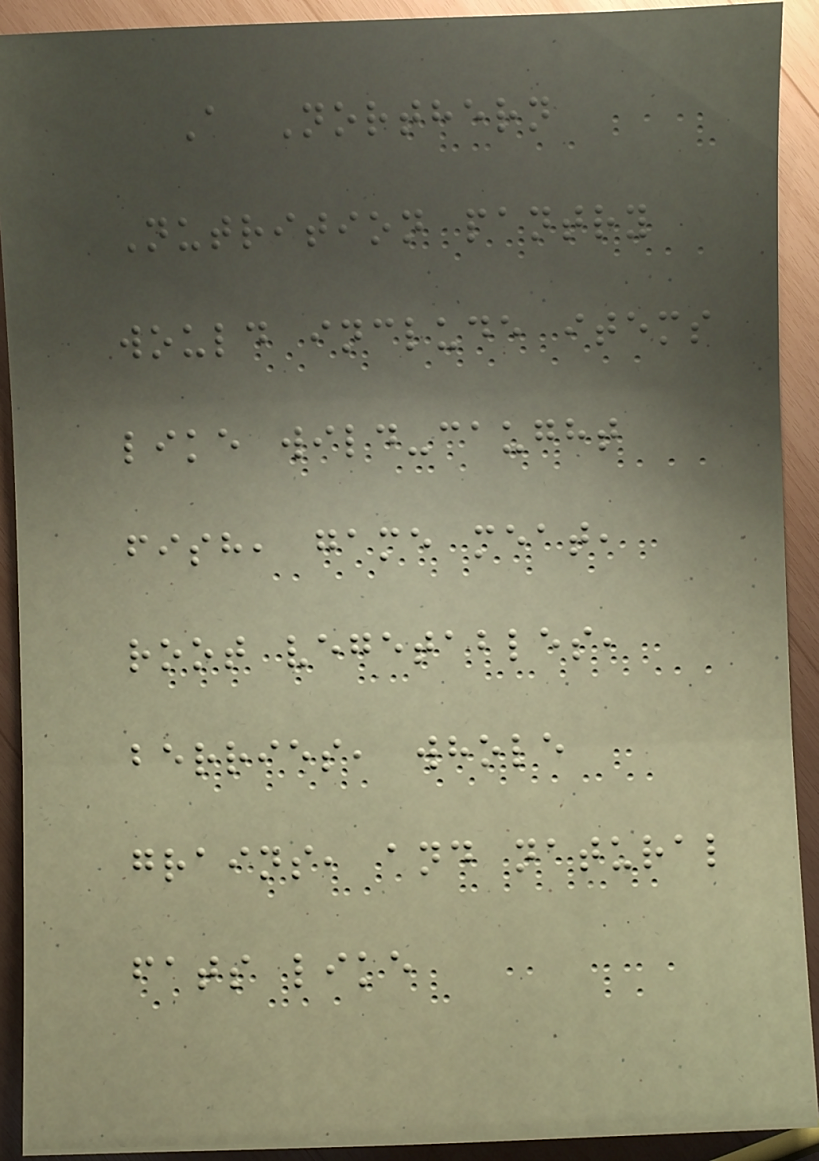A Northern
Nutrition pantry
would include items
like wild-caught
fish, game meat,
root vegetables,
berries, whole
grains, and natural
fats like
